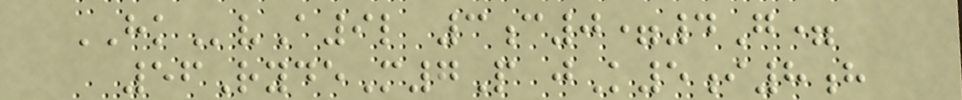HKvA9l 3c0=4G=
56RydeM7P jK5i8h
